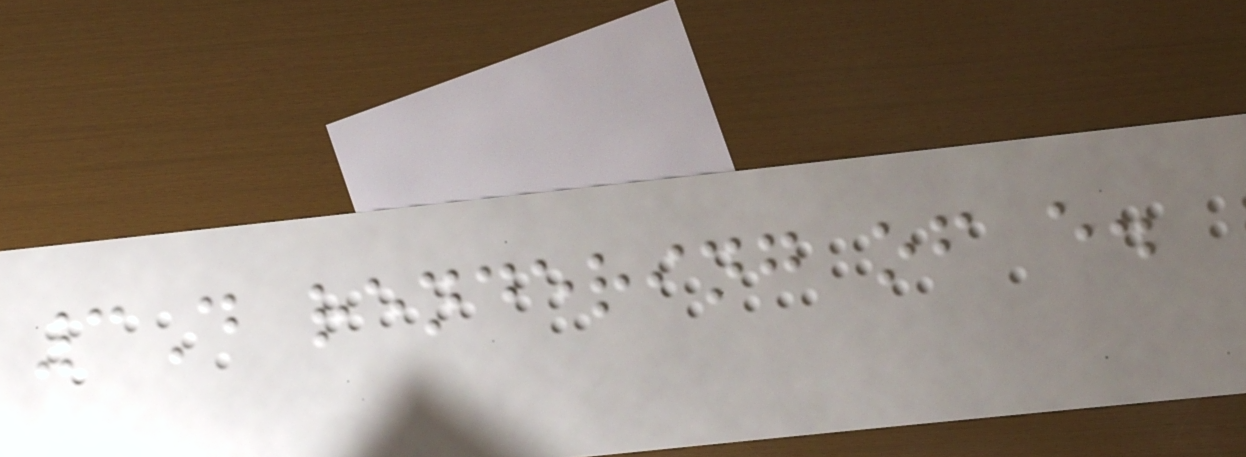3D rendering of e.
